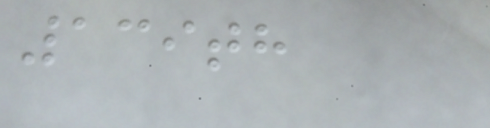139th
